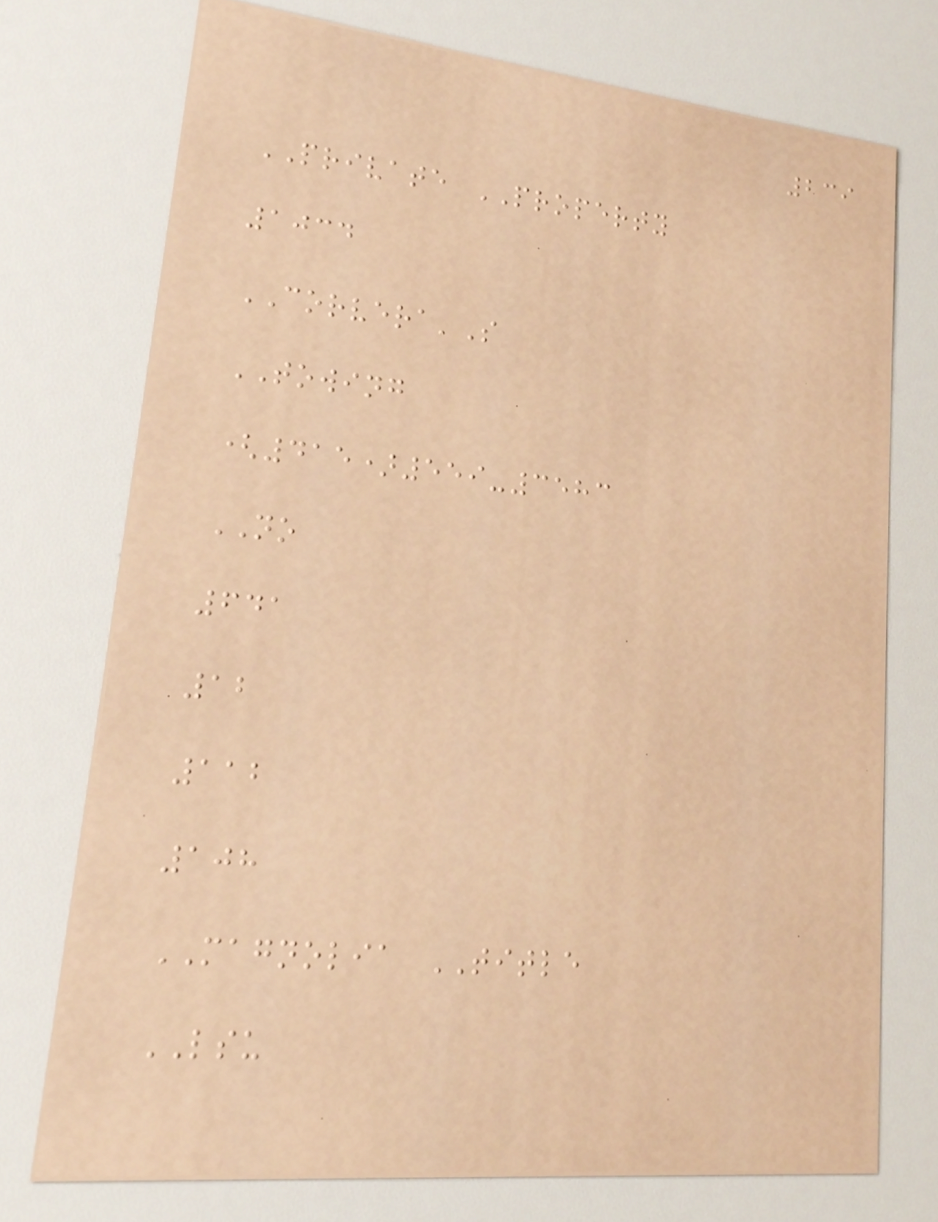239
PRIVATE PROPERTY
1034
CORVERA'S
TOWING
(415)559-3583
NO
641
12
112
108
MAGNOLIA TITLE
LSU
